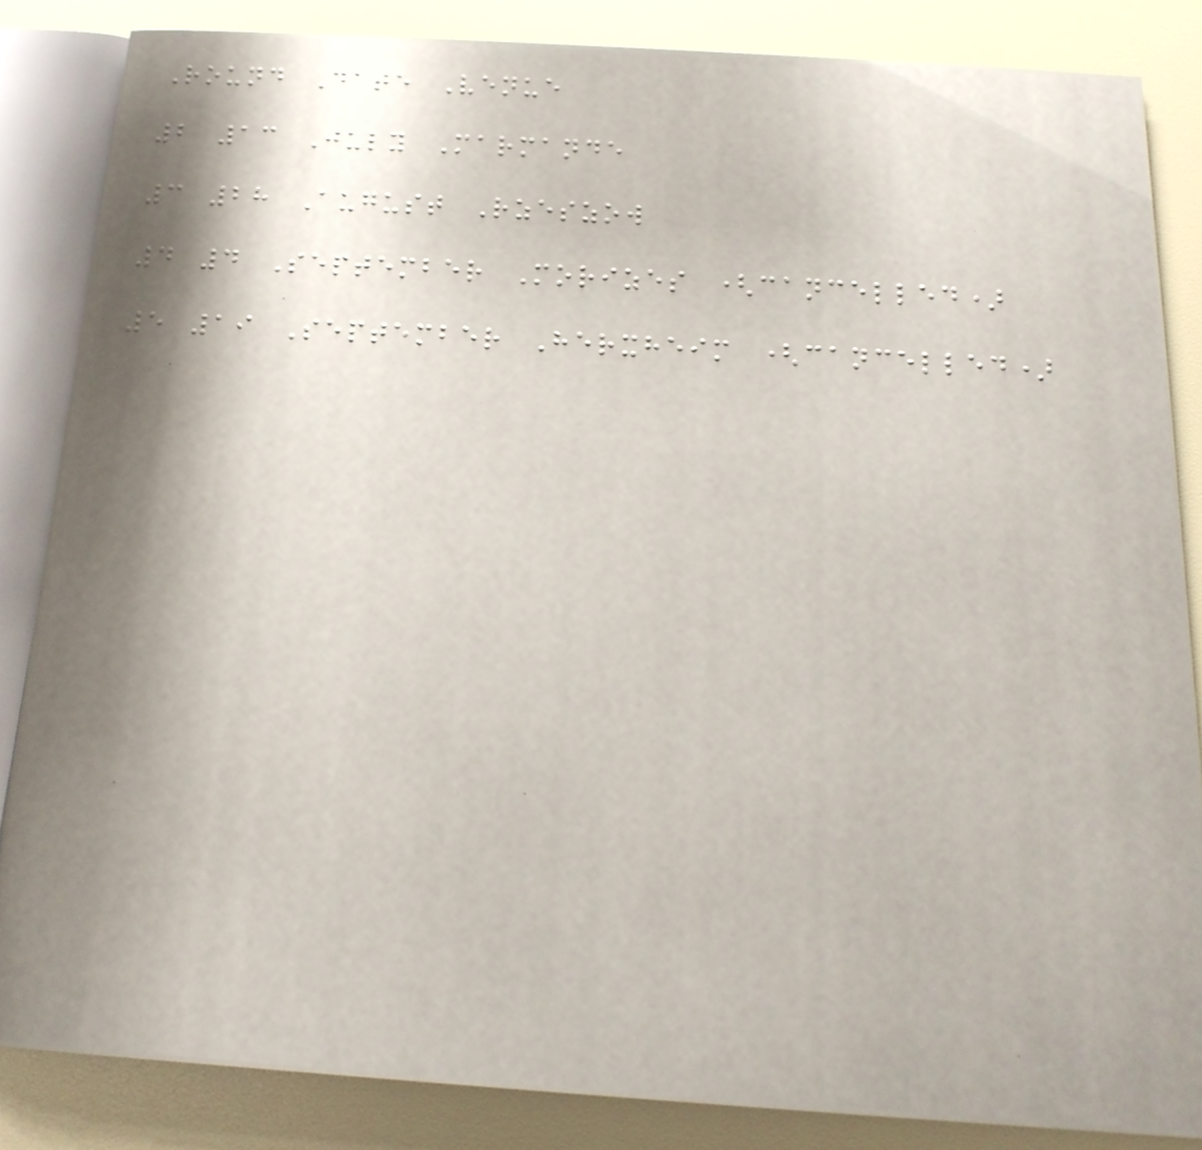Round Date Venue
2 13 July Marmande
3 28 August Rzeszow
4 4 September Morizes (cancelled)
5 19 September Herxheim (cancelled)
